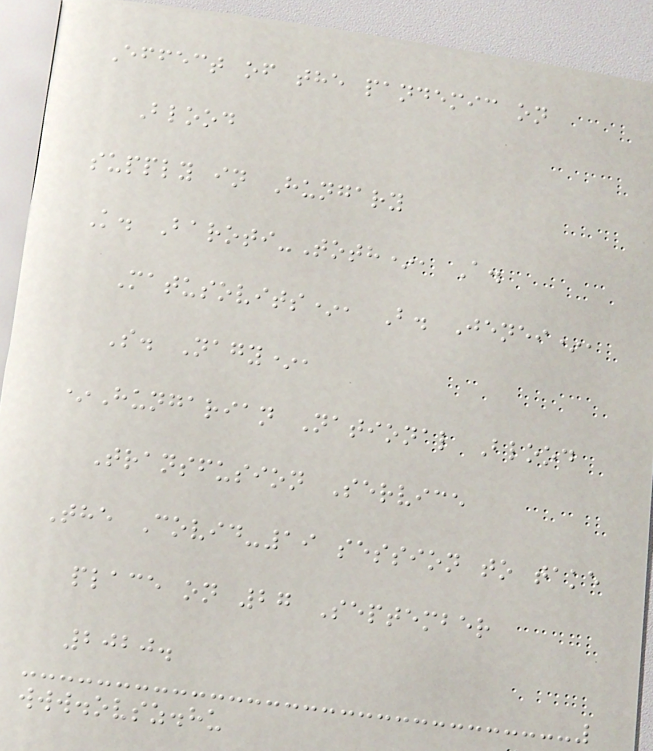Effect of the pandemic on
Blood
supply in Hungary
K. Baroti-Toth*, A.
Matusovits*, B. Jenei*,
S. Nagy*,
*Hungarian National Blood
Transfusion Service
The Covid-19 session to take
place on 27 September
2020.
www.ovsz.hu
